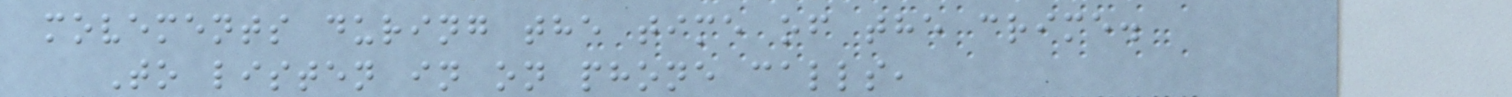movements during the time of the crime.
To listen in on phone calls,
